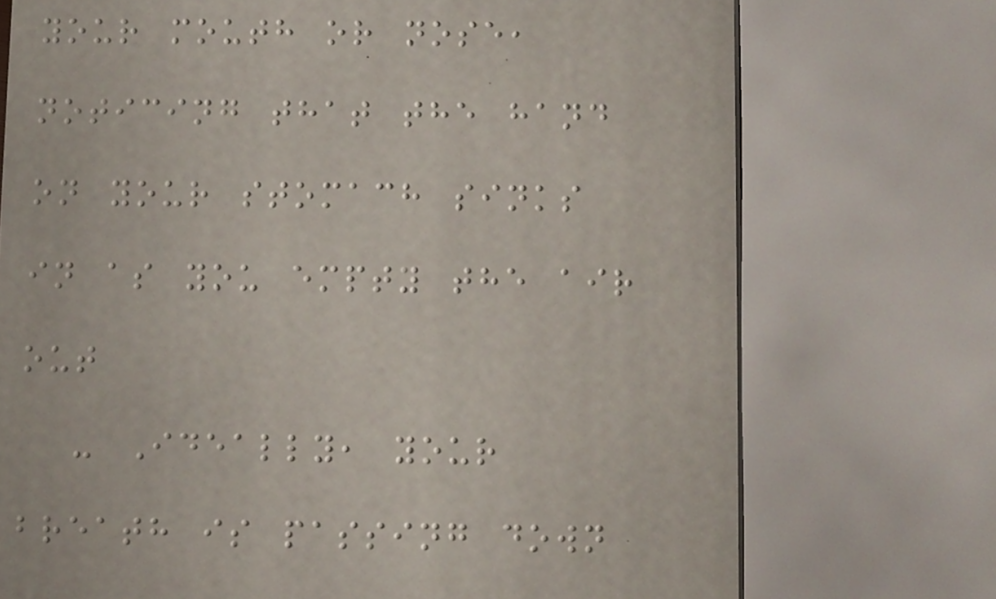your mouth or nose,
noticing that the hand
on your stomach sinks
in as you empty the air
out
- Ideally, your
breath is passing down
